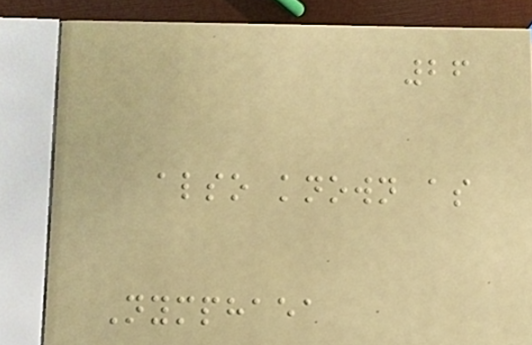26
also known as
Nymphaea
